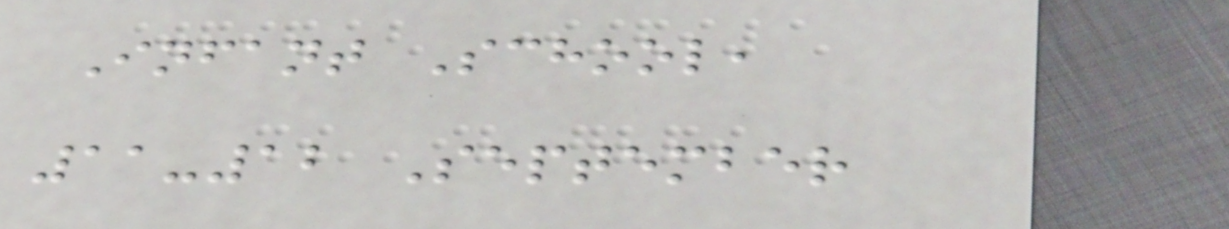Infant School,
11-12 September
